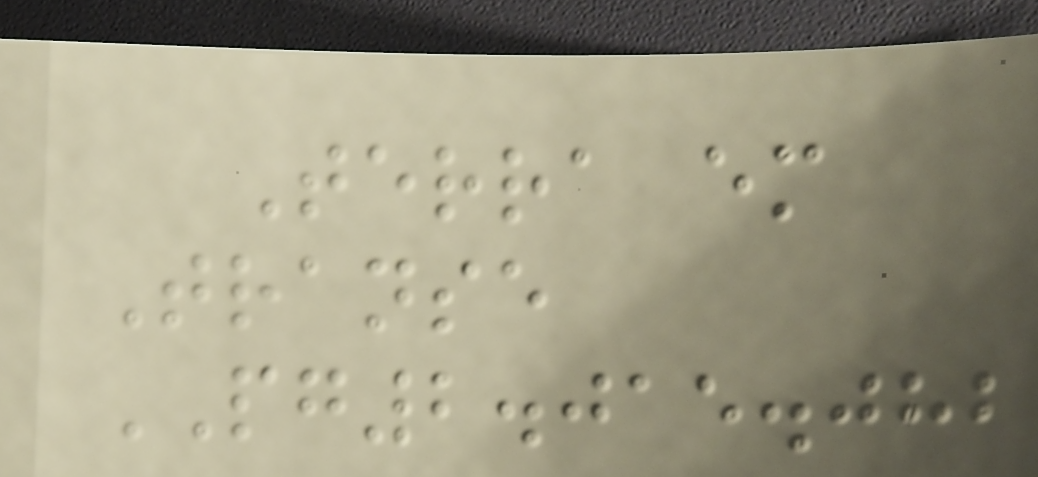Terra em
Transe
PG2.015.082
